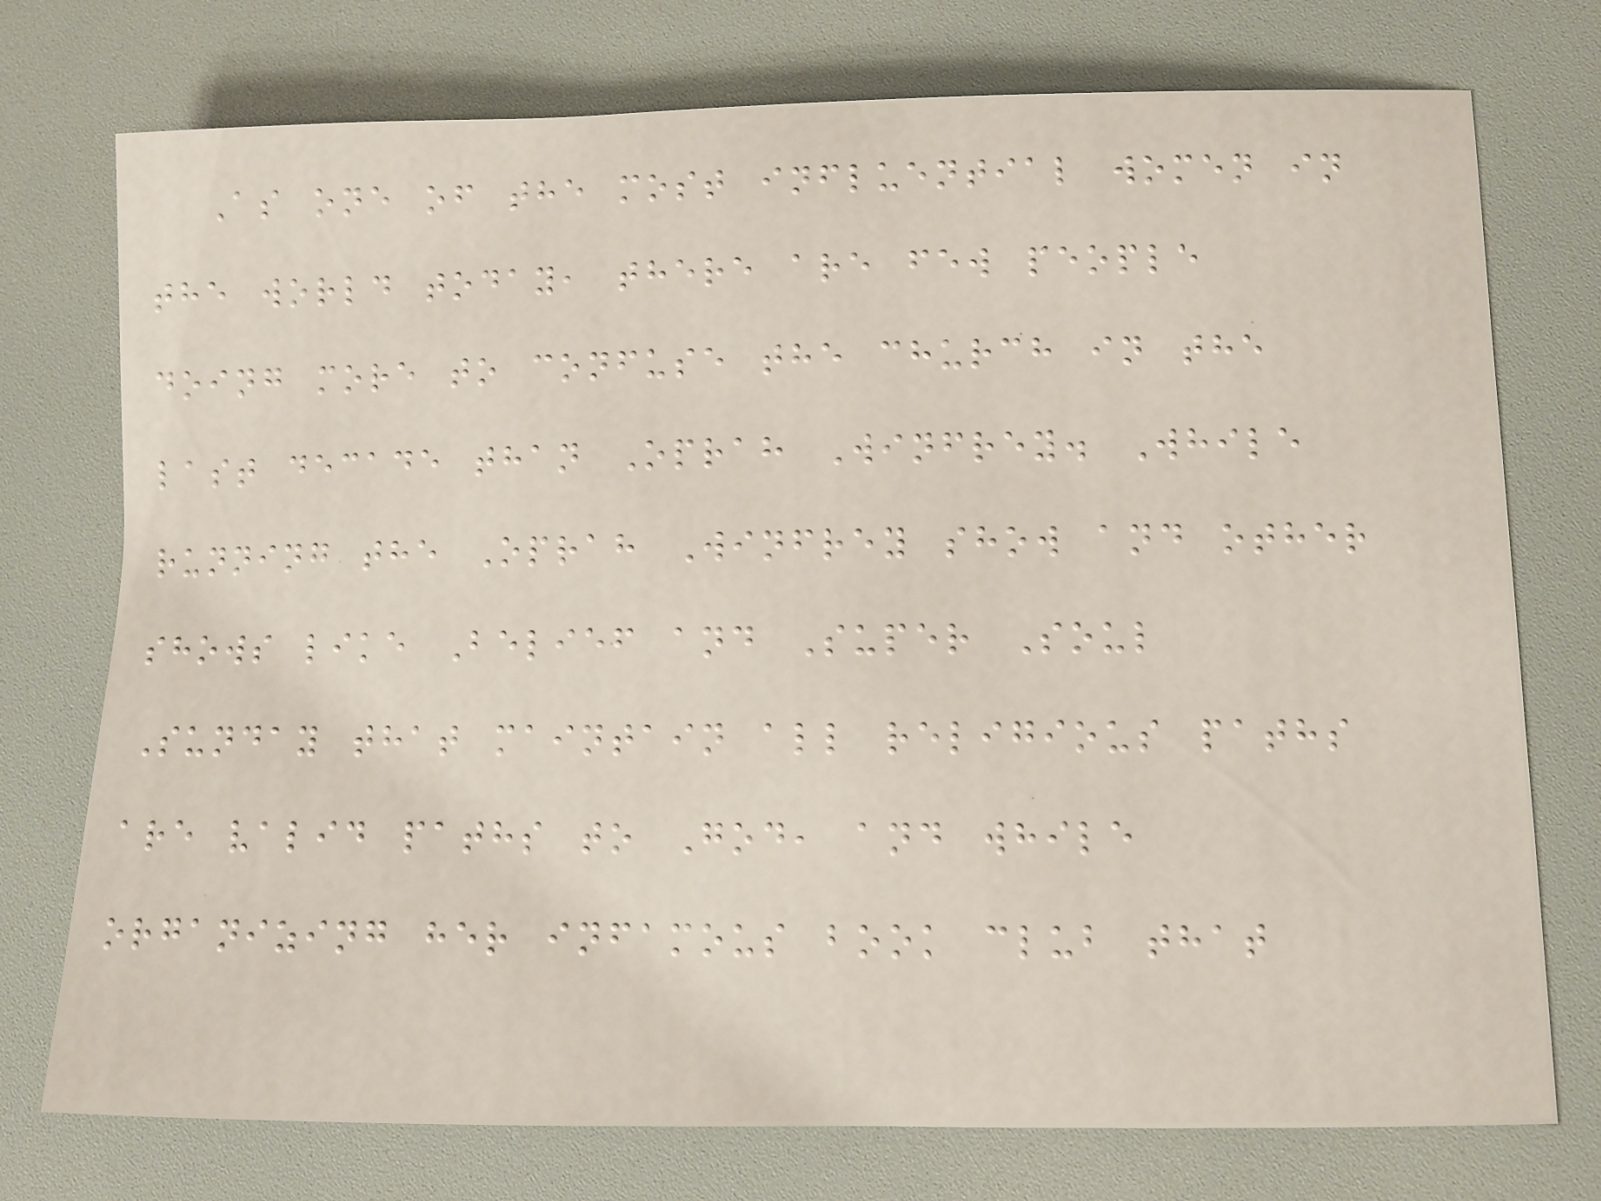As one of the most influential women in
the world today, there are few people
doing more to confuse the church in the
last decade than Oprah Winfrey. While
running the Oprah Winfrey show and other
shows like Belief and Super Soul
Sunday that maintain all religious paths
are valid paths to God, and while
organizing her infamous book club that
